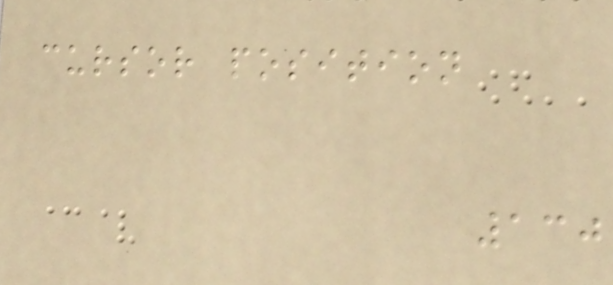cursor position
130
